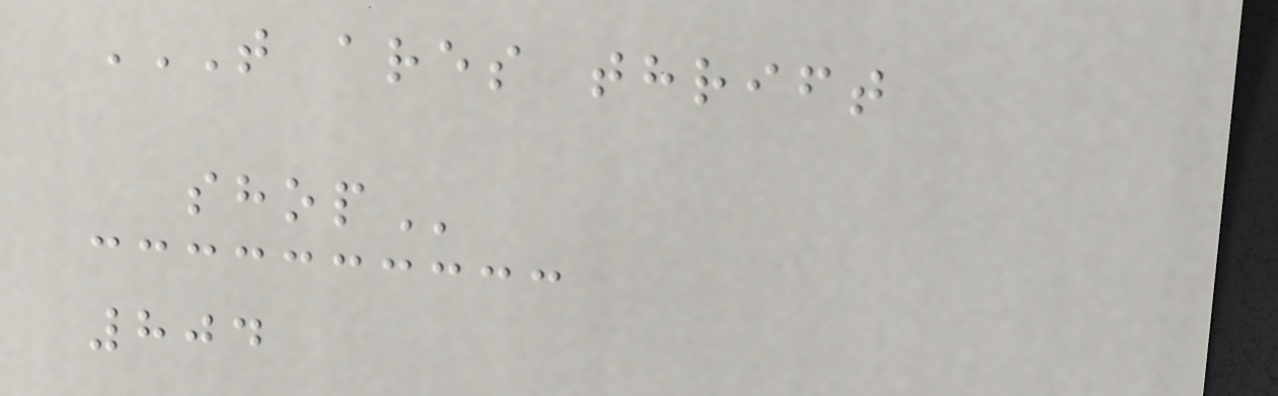T ARES THRIFT
SHOP
804
